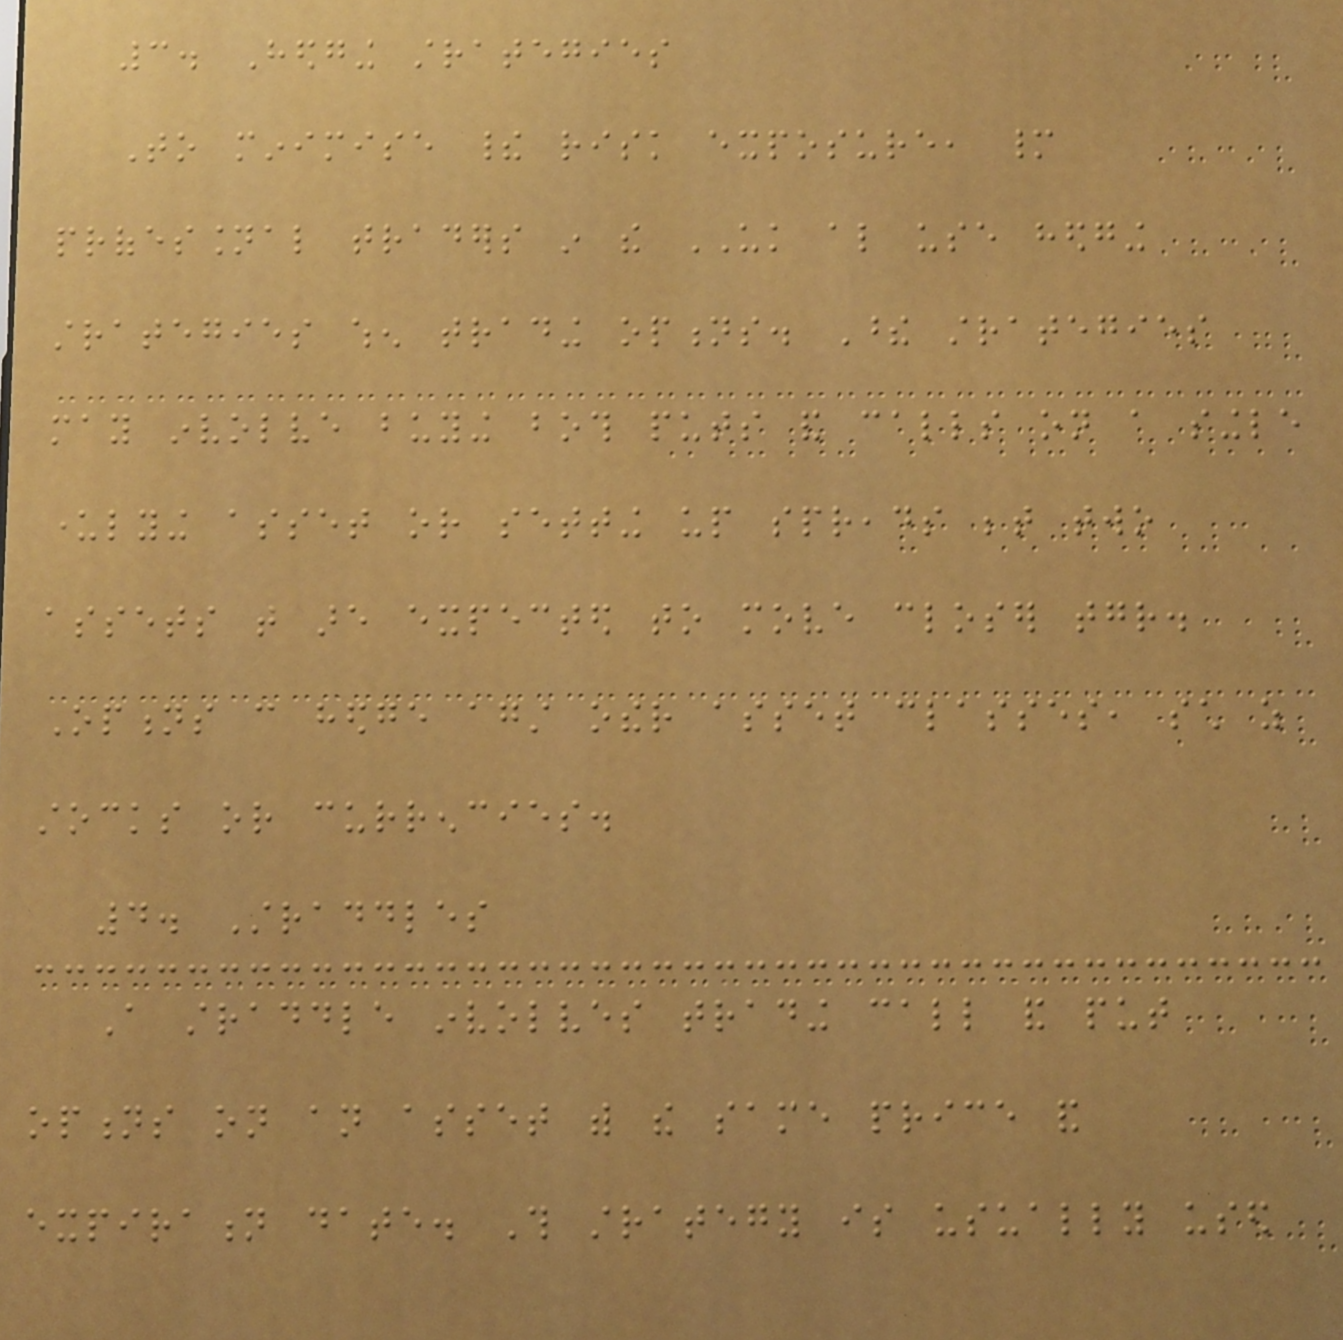3. Hedging strategies
To minimise their risk exposure, many
professional traders in the UK also use hedging
strategies when trading options. These strategies
may involve buying both puts and calls on a single
underlying asset or setting up spreads between two
assets that are expected to move closer together.
Options can hedge against other asset classes, such as
stocks or currencies.
4. Straddles
A straddle involves trading call and put
options on an asset with the same price and
expiration date. This strategy is usually used
